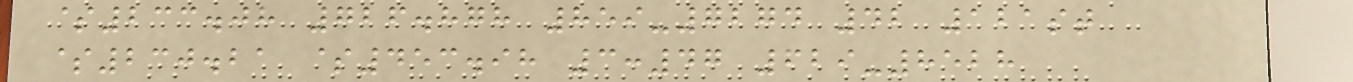$233.08 726.878 859-7274 42 121st
$230.21 $453.98 3:47 629-8528
